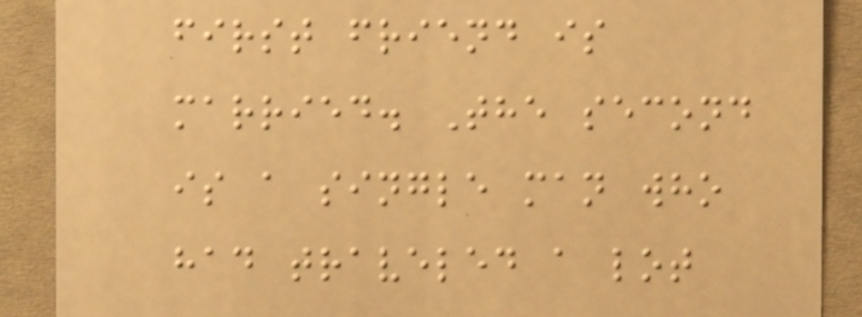first friend is
married. The second
is a single man who
had traveled a lot
